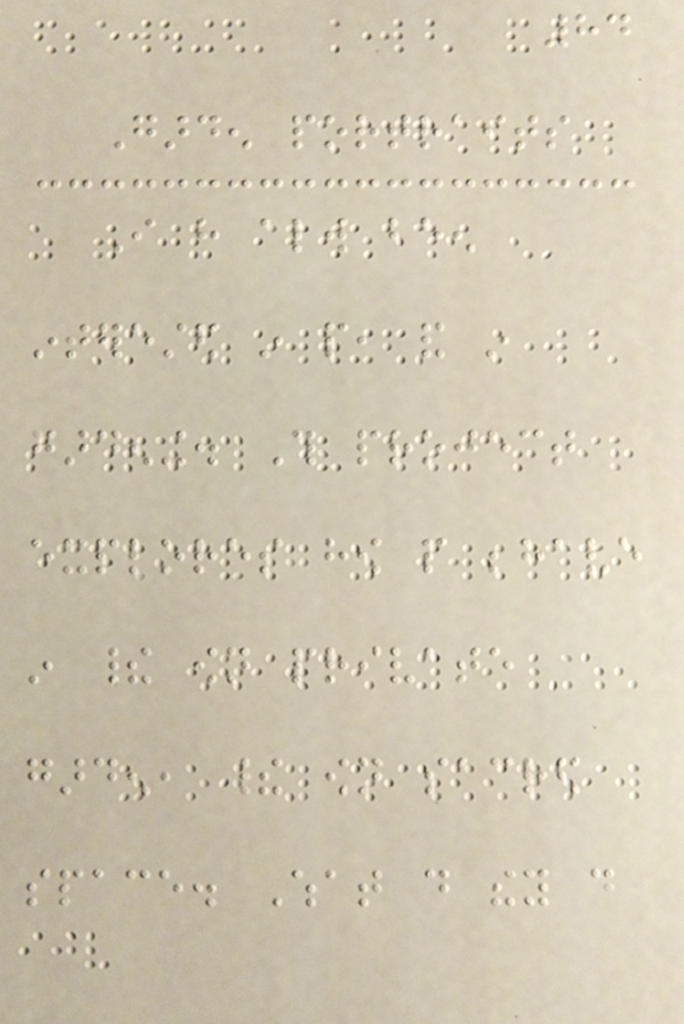84
Garden portraits
I have always been
interested in people, and in
gardening. This project
explores how people behave
in their own private
garden, their own sacred
space. What do they do
